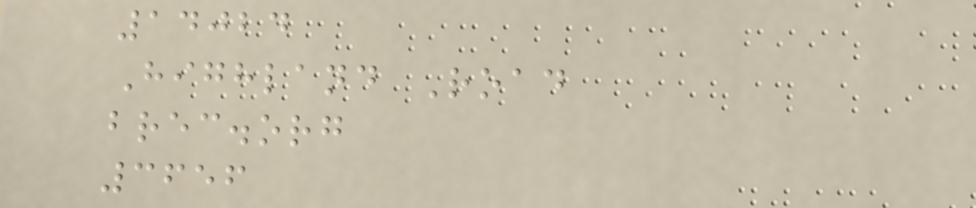14024
Highland Road
brec.org
3656
